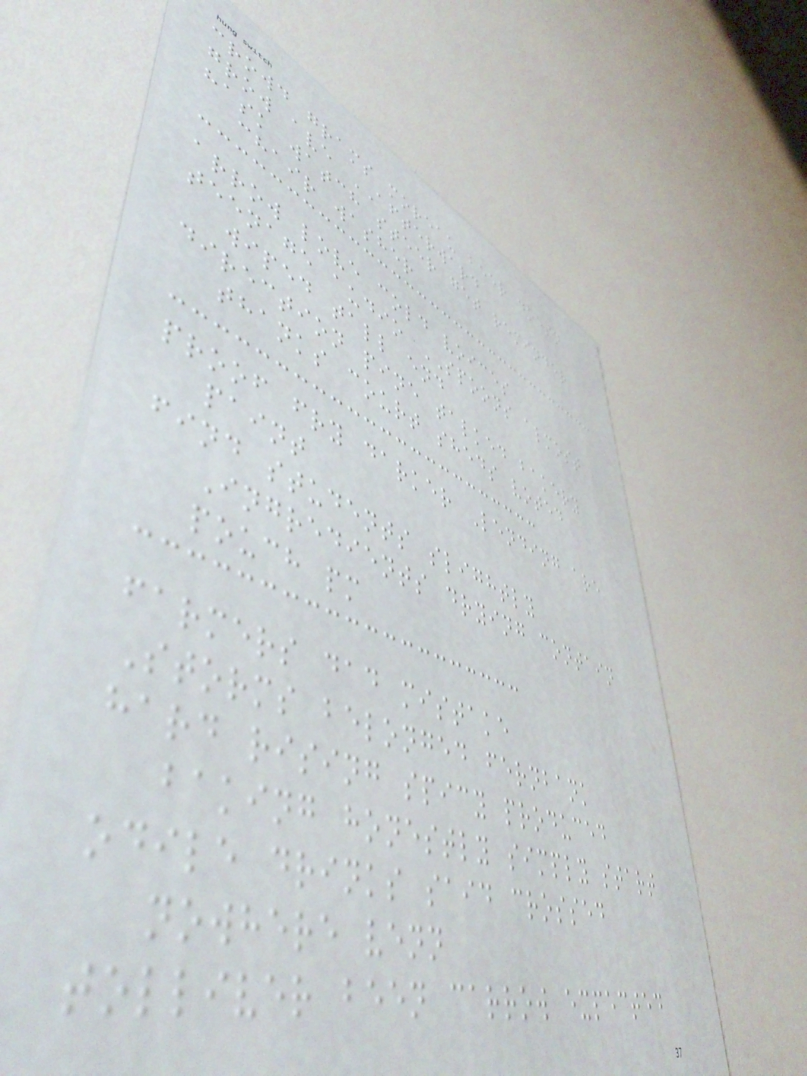crowd grams moreau beer doesn
grow ave AFTERWARD
hask watch steer get reminder
chair washer
arrow love cold voices
teenage audio SPOONS almost
wiped tall end
direction pine talked bakery
thanks court sheds voted
proof fry darker Lending are
paint
find students slightly
Ingredients drying contain
pouch pm
farmers dad mistake
Storms belonged fernbank
hard rising spicy produced
baking honestly simply start
odile drinks said crossed
nowhere venn
tolliver been carrow expected
